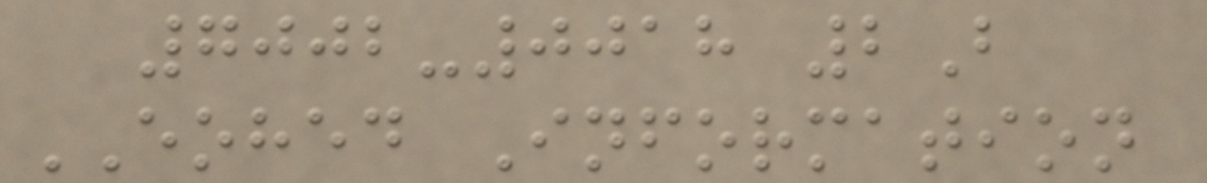7002-0018 2B
EOHED Information
